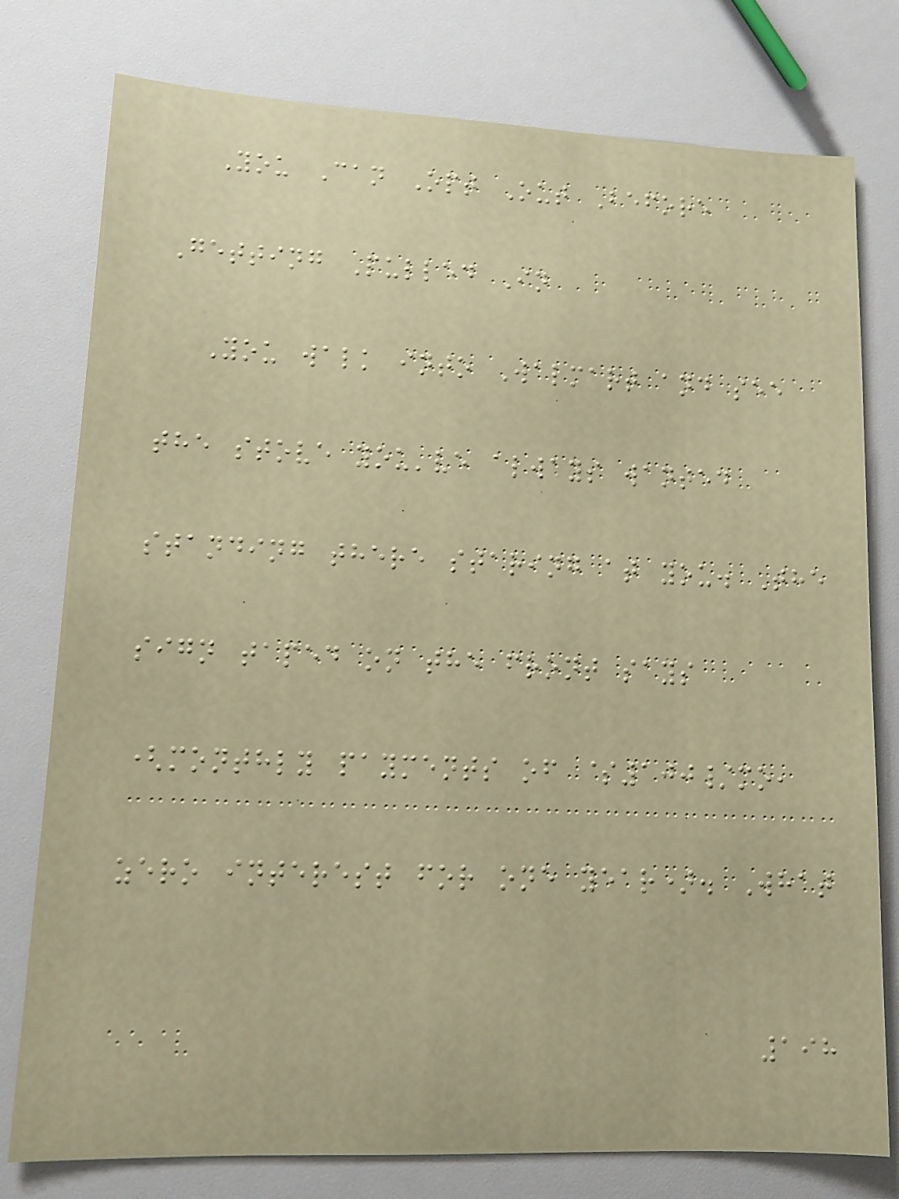You Can Opt Out Before
Getting Pulled In
You walk into Walmart and see
the stove you've always wanted
standing there staring at you. The
sign taped on the front says
(monthly payments of $100/mo,
zero interest for one year). What
198
